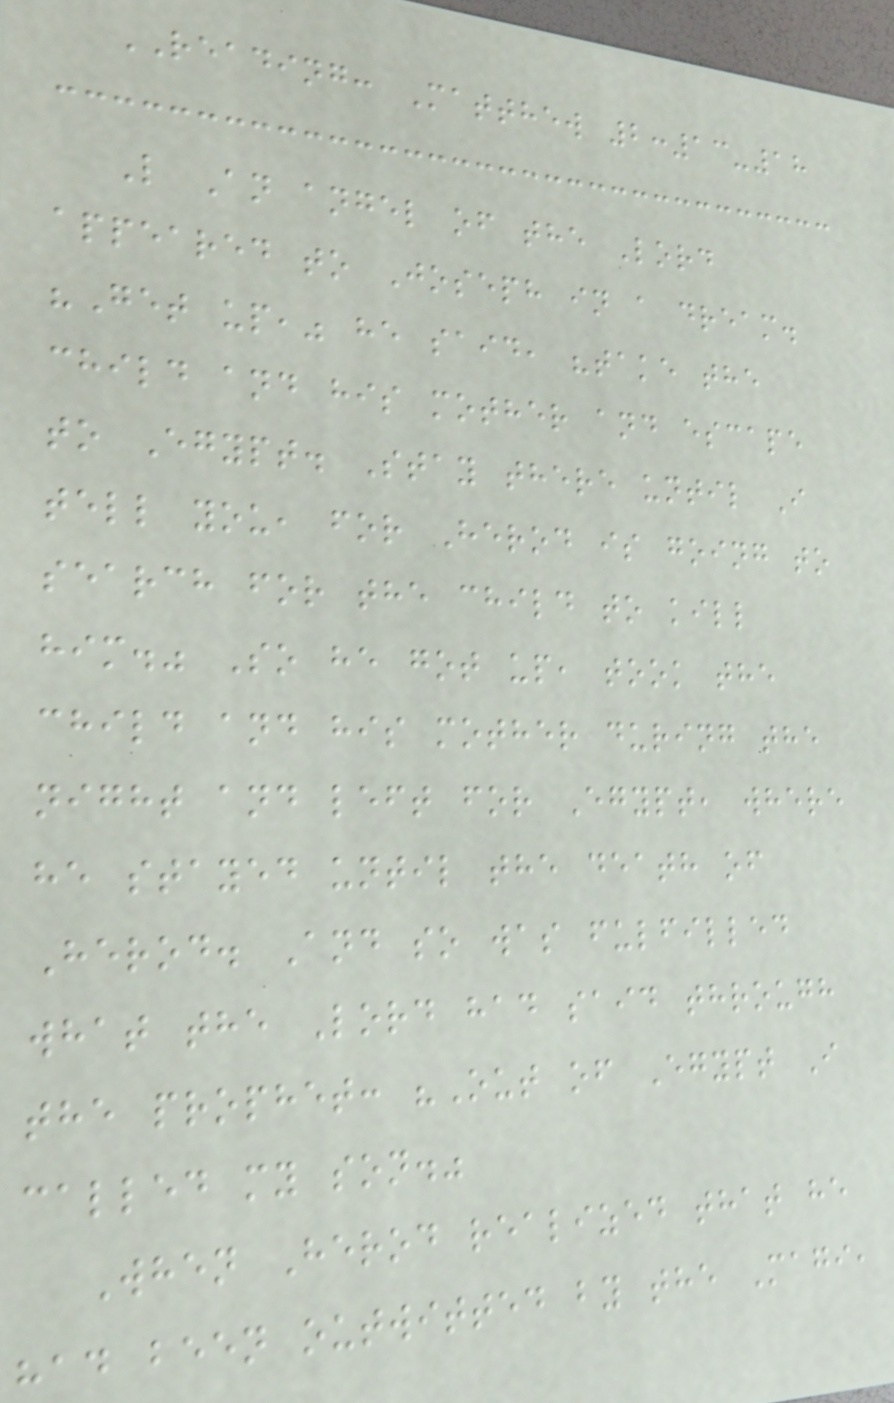READING: Matthew 2:13-18
L An angel of the Lord
appeared to Joseph in a dream.
"Get up," he said, "take the
child and his mother and escape
to Egypt. Stay there until I
tell you, for Herod is going to
search for the child to kill
him." So he got up, took the
child and his mother during the
night and left for Egypt, where
he stayed until the death of
Herod. And so was fulfilled
what the Lord had said through
the prophet: "Out of Egypt I
called my son."
When Herod realized that he
had been outwitted by the Magi,
